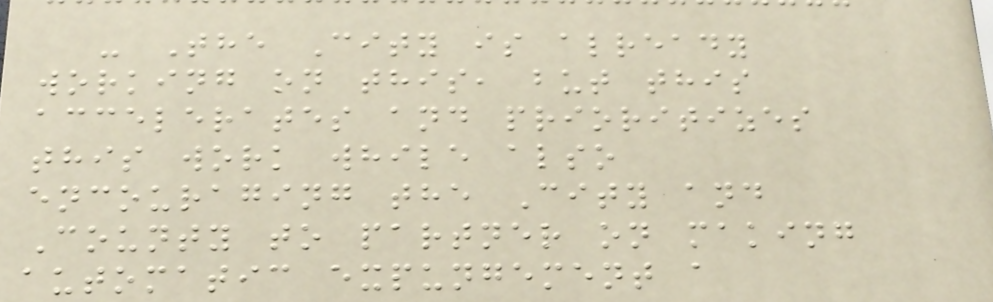- The City is already
working on this, but this
accelerates and prioritizes
this work while also
encouraging the City and
County to partner on making
automatic expungement a
